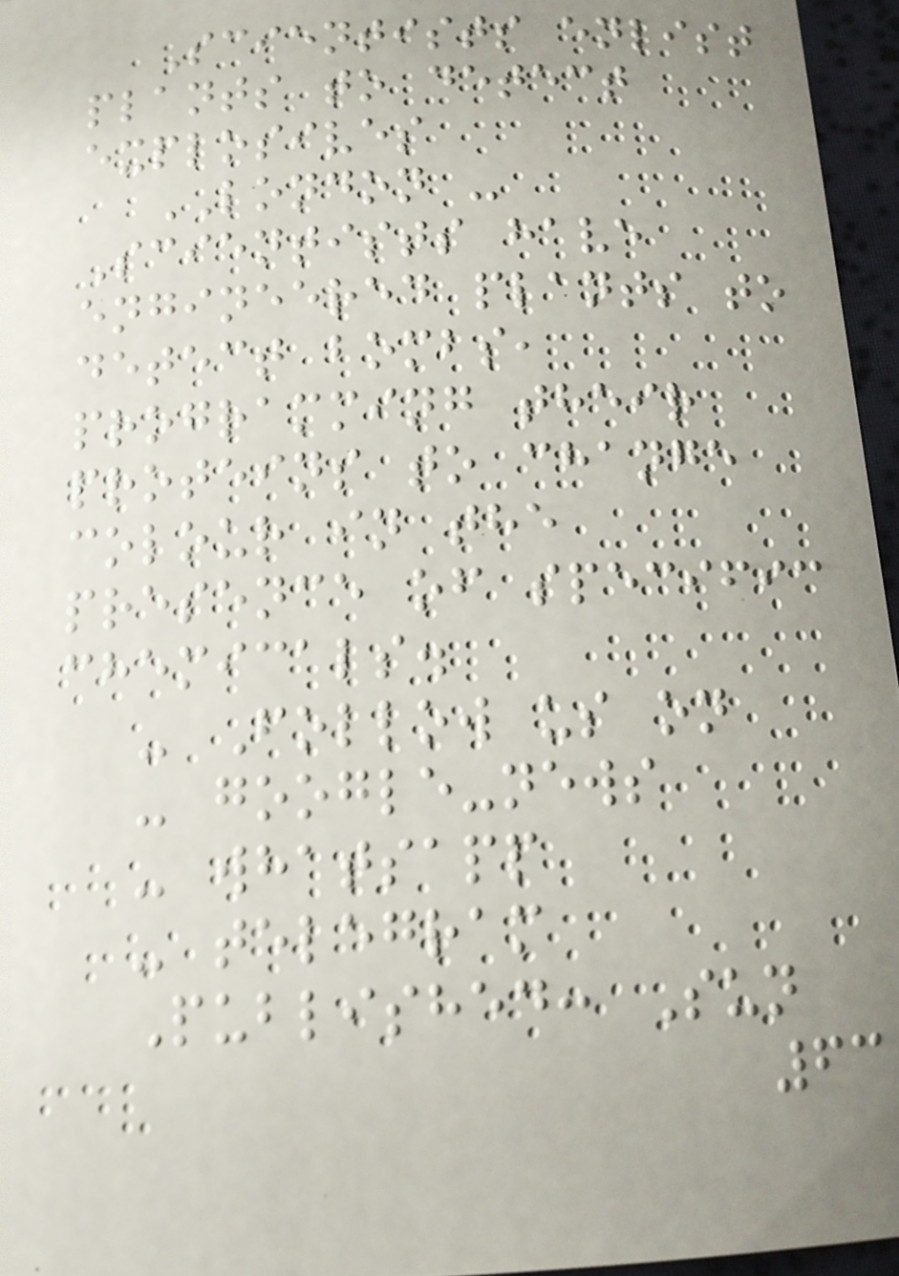Scientists enlist
plants to detect
explosives
LONDON -
Scientists have
engineered plants to
detect bombs,
programming their
proteins to change
colour in the
presence of specific
chemicals.
- Follow us on
- google-news
- whatsapp
- telegram
Published: Sun
63
